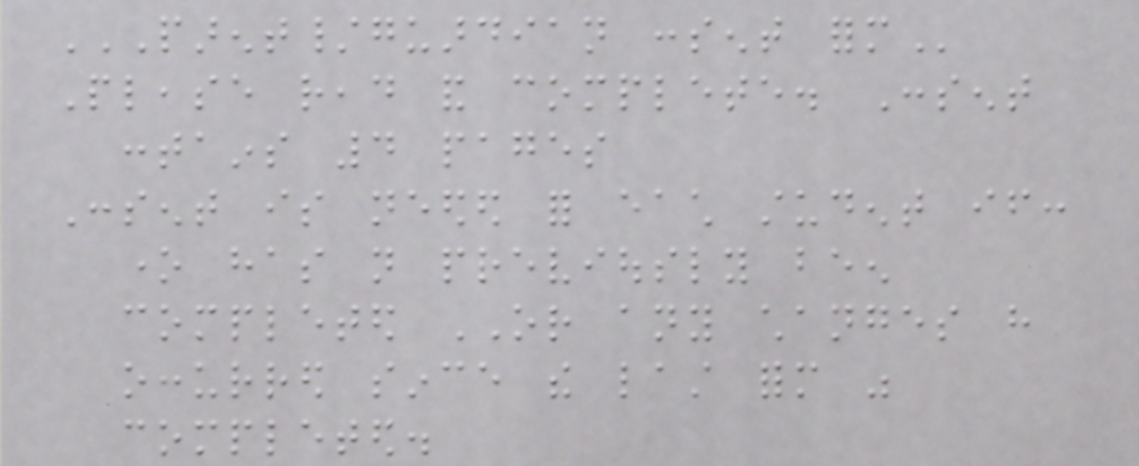PARENT/GUARDIAN CONSENT FORM
Please read and complete. Consent
contains 4 pages
Consent is needed for each student if:
one has not previously been
completed OR any changes have
occurred since the last form was
completed.
